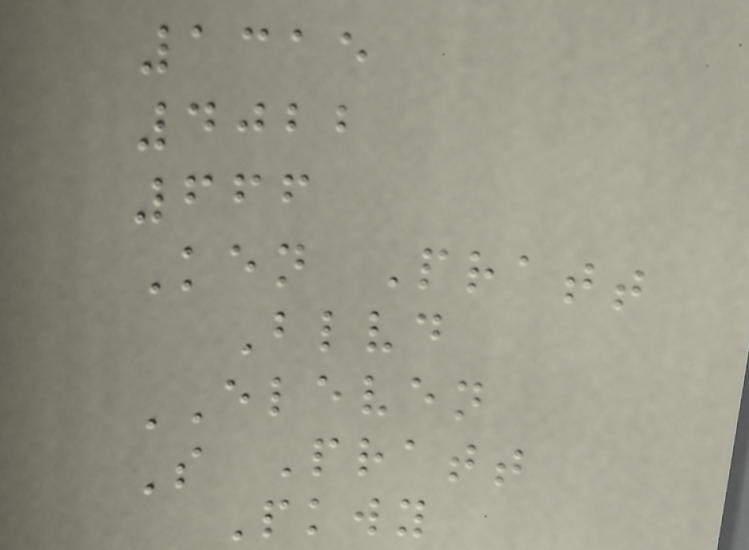1315
4022
666
Ken Pratt
Blvd
ELEVEN
S Pratt
Pkwy
